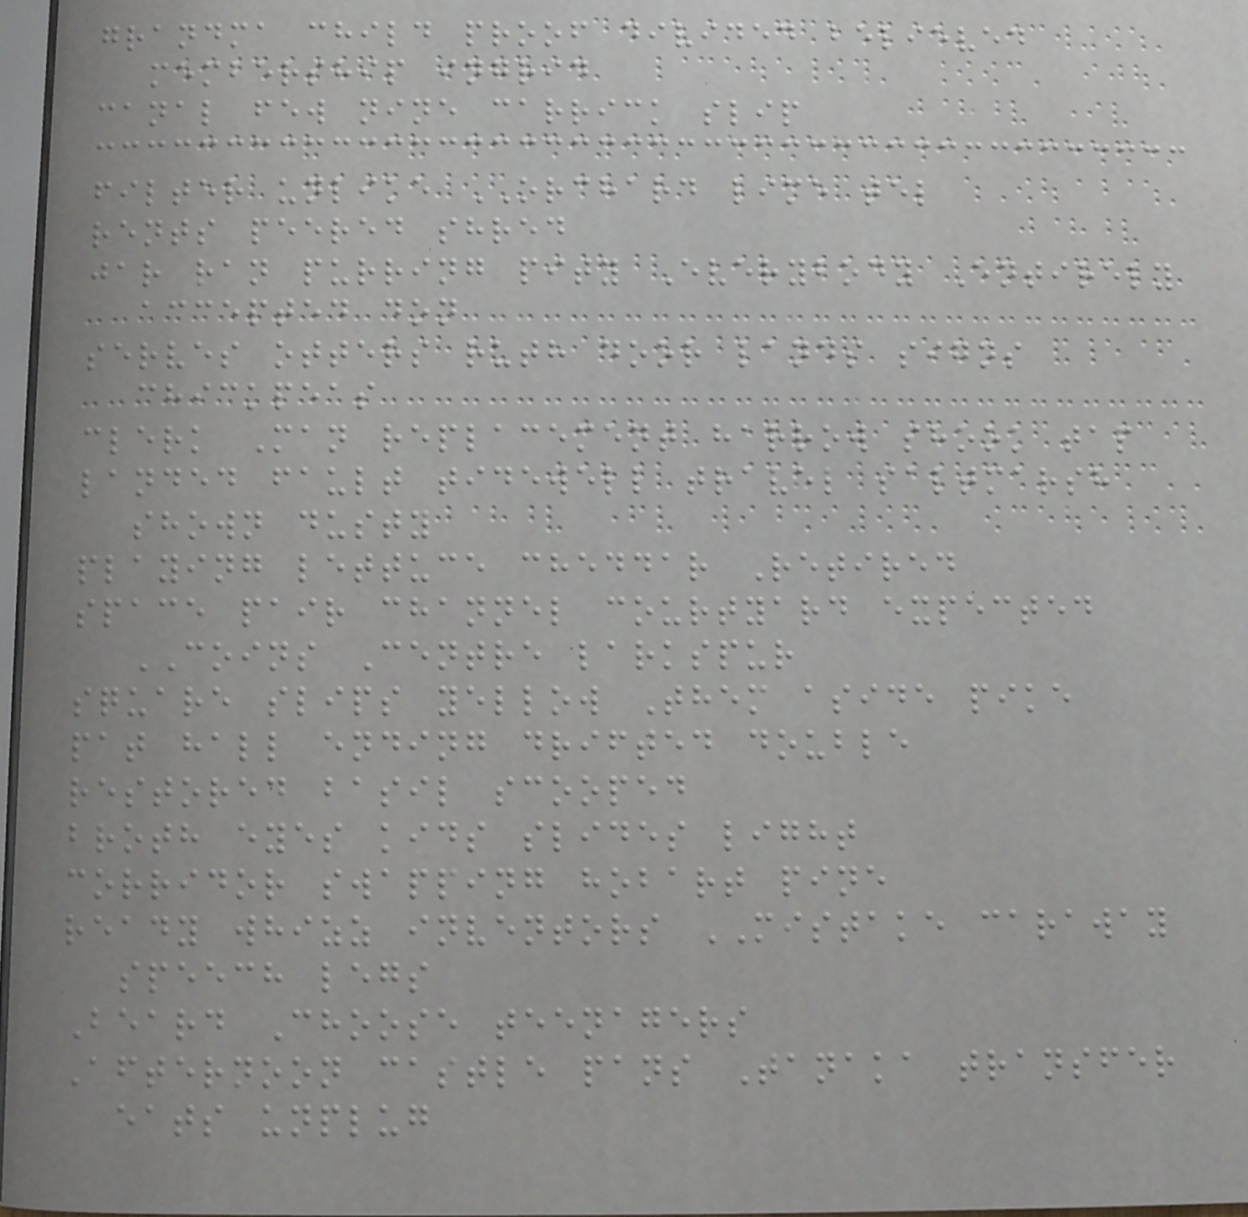grandma child proof divided believed
membership ingrid
canal few nine carrick slip
filter unlike ORCHARD lime tel
rents peered shred
jar ran purring pity Everybody Entirely
accepted don
serves otters ruth door lands signs
chickpeas
clerk Man replacement harrow shook tap
landed fault tidewell travel saltmarsh
shown dusty
playing lettuce cheddar Retired
space pair channel courtyard expected
COINS Centre larkspur
square slips yellow Them aside pike
pat hall ending drifted double
restored basil scooped
broth eyes kids slides light
corridor swapping hobart pine
ready whizz inventors MISTAKE caraway
speech legs
Beard Choose teenagers
Afternoon castle pans Tanaka transfer
eats unplug
